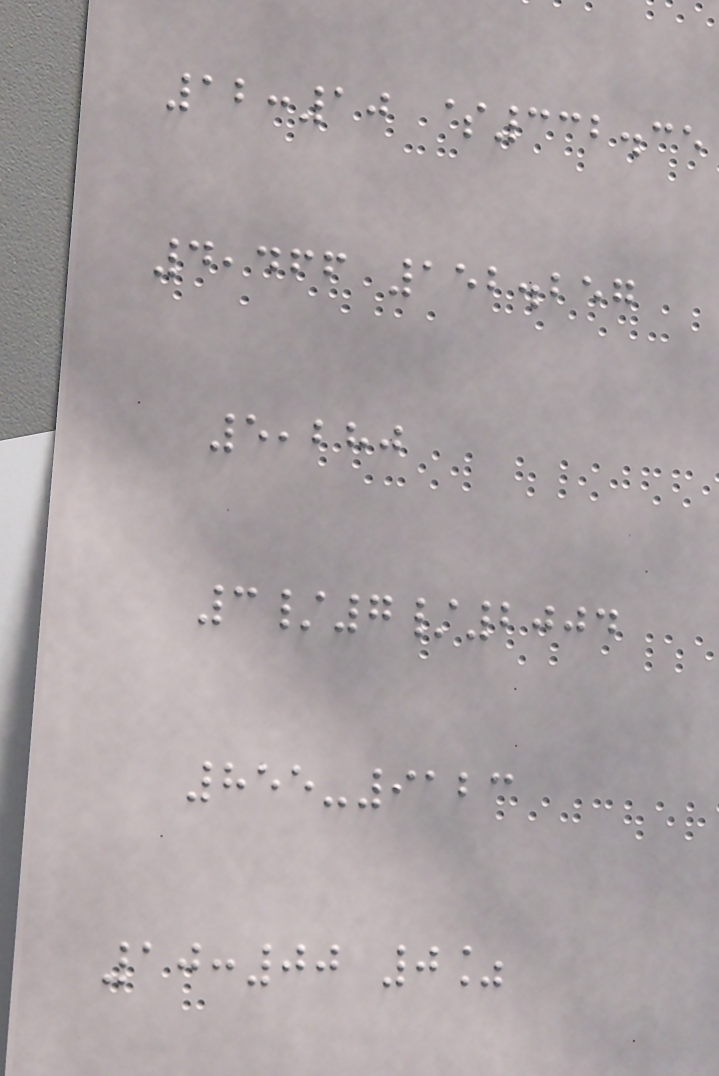12:10 $332.35
4,466 152.257
5,280
3/7/2004
855-9123
10:00 0%
